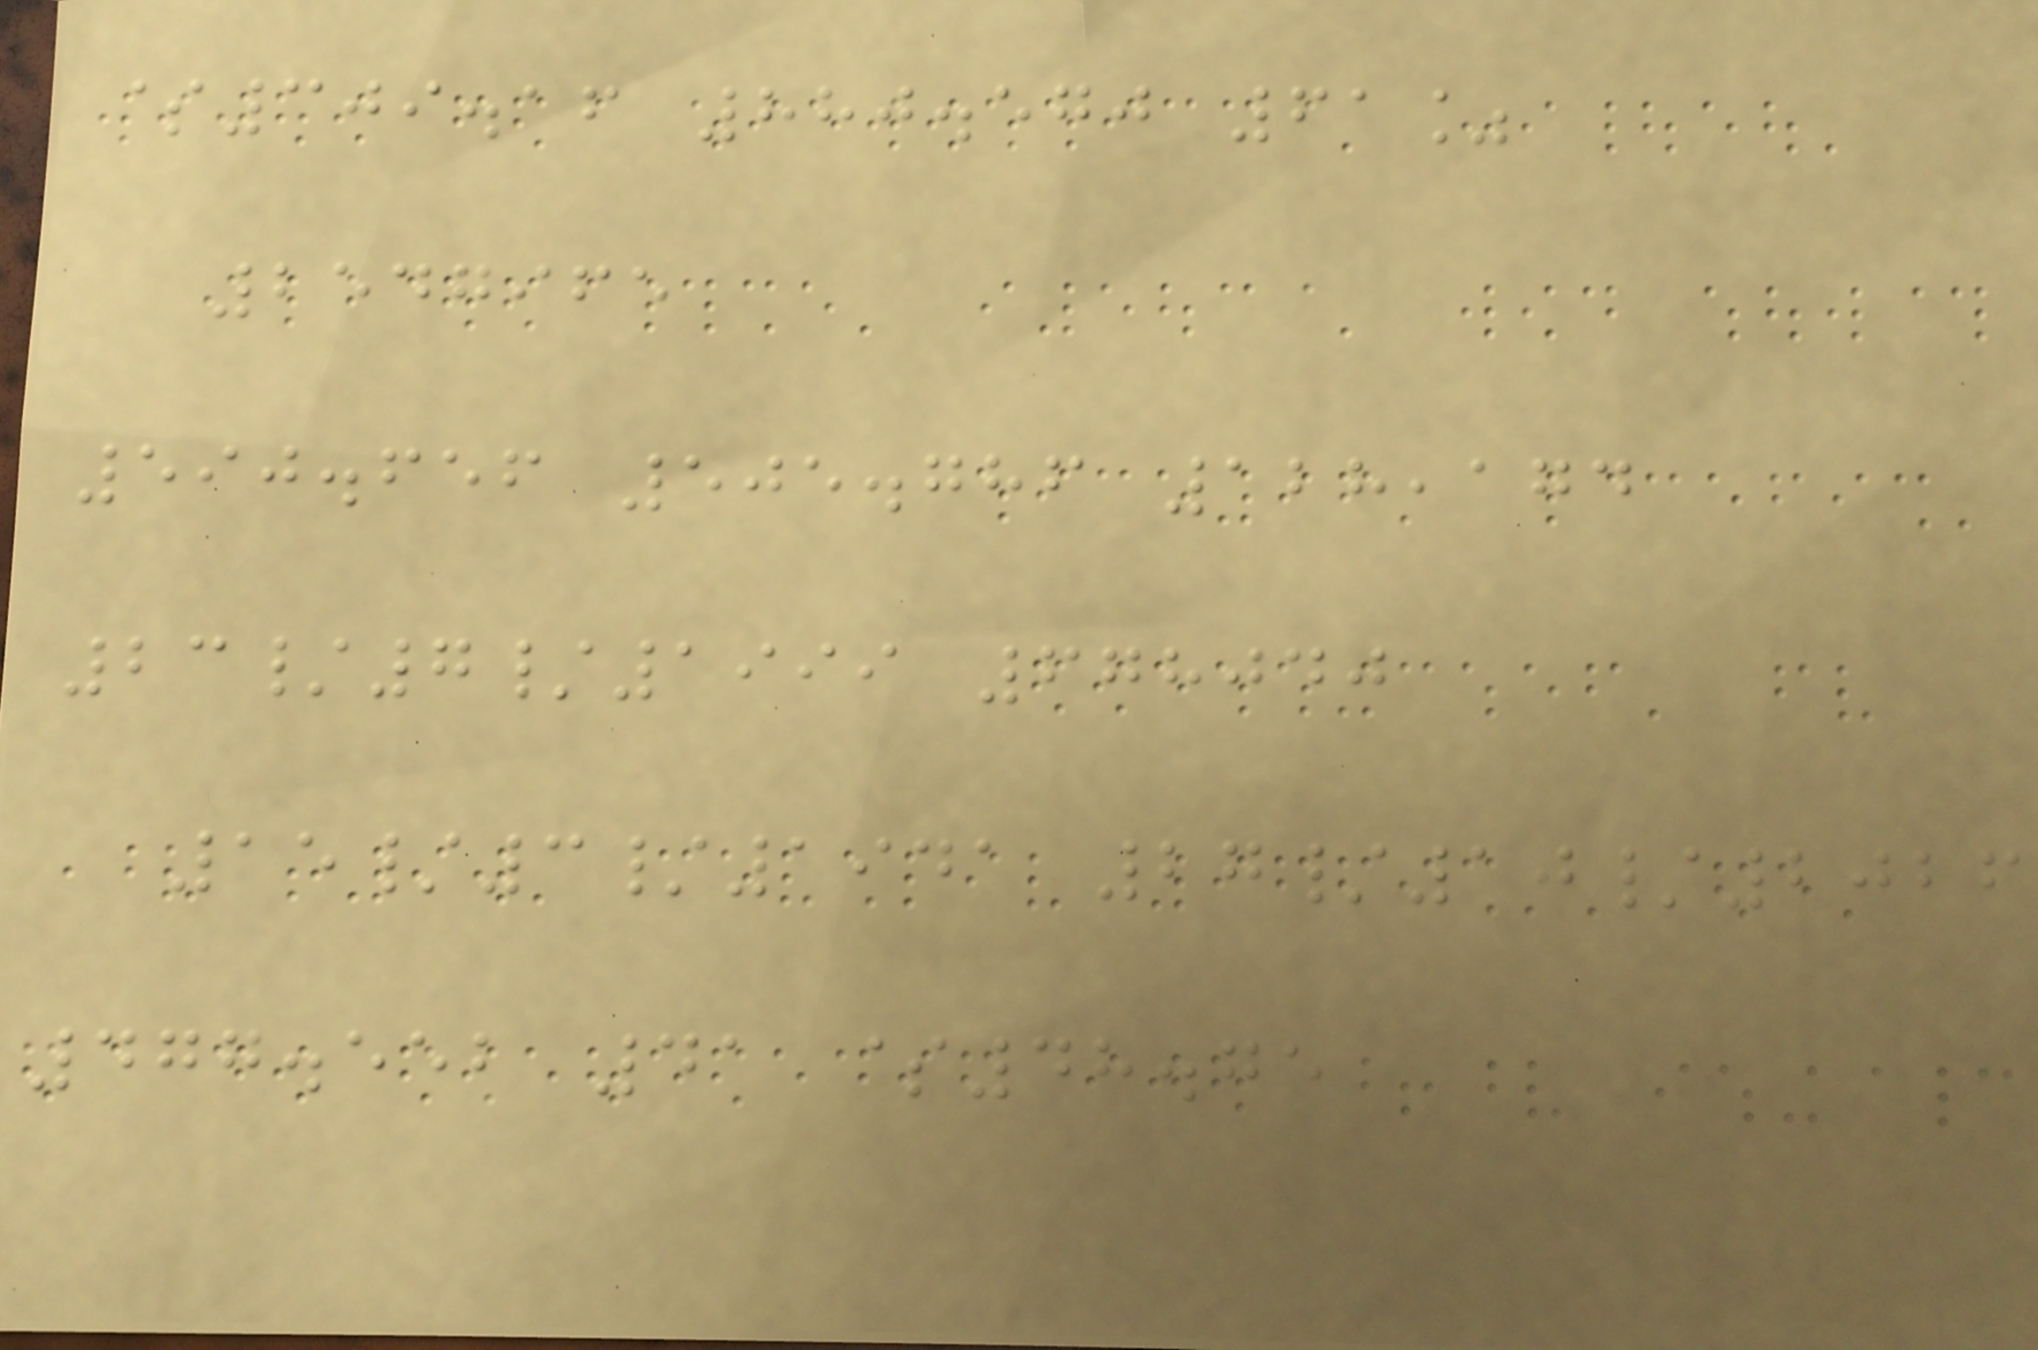$309.16 880.570 61%
2547965
590.656 505.786 128,174
23/7/1999 678040
15/3/1941 27/10/2026
477.552 41 $48.75
